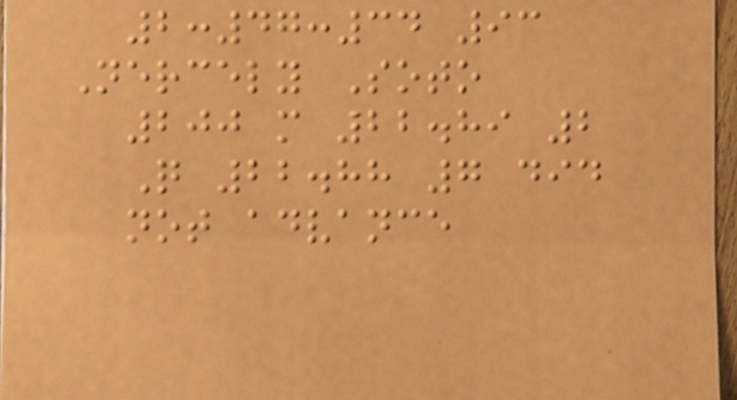2:47:34 93
Nercely Soto
200 m 22.89 2
Q 22.88 7 did
not advance
